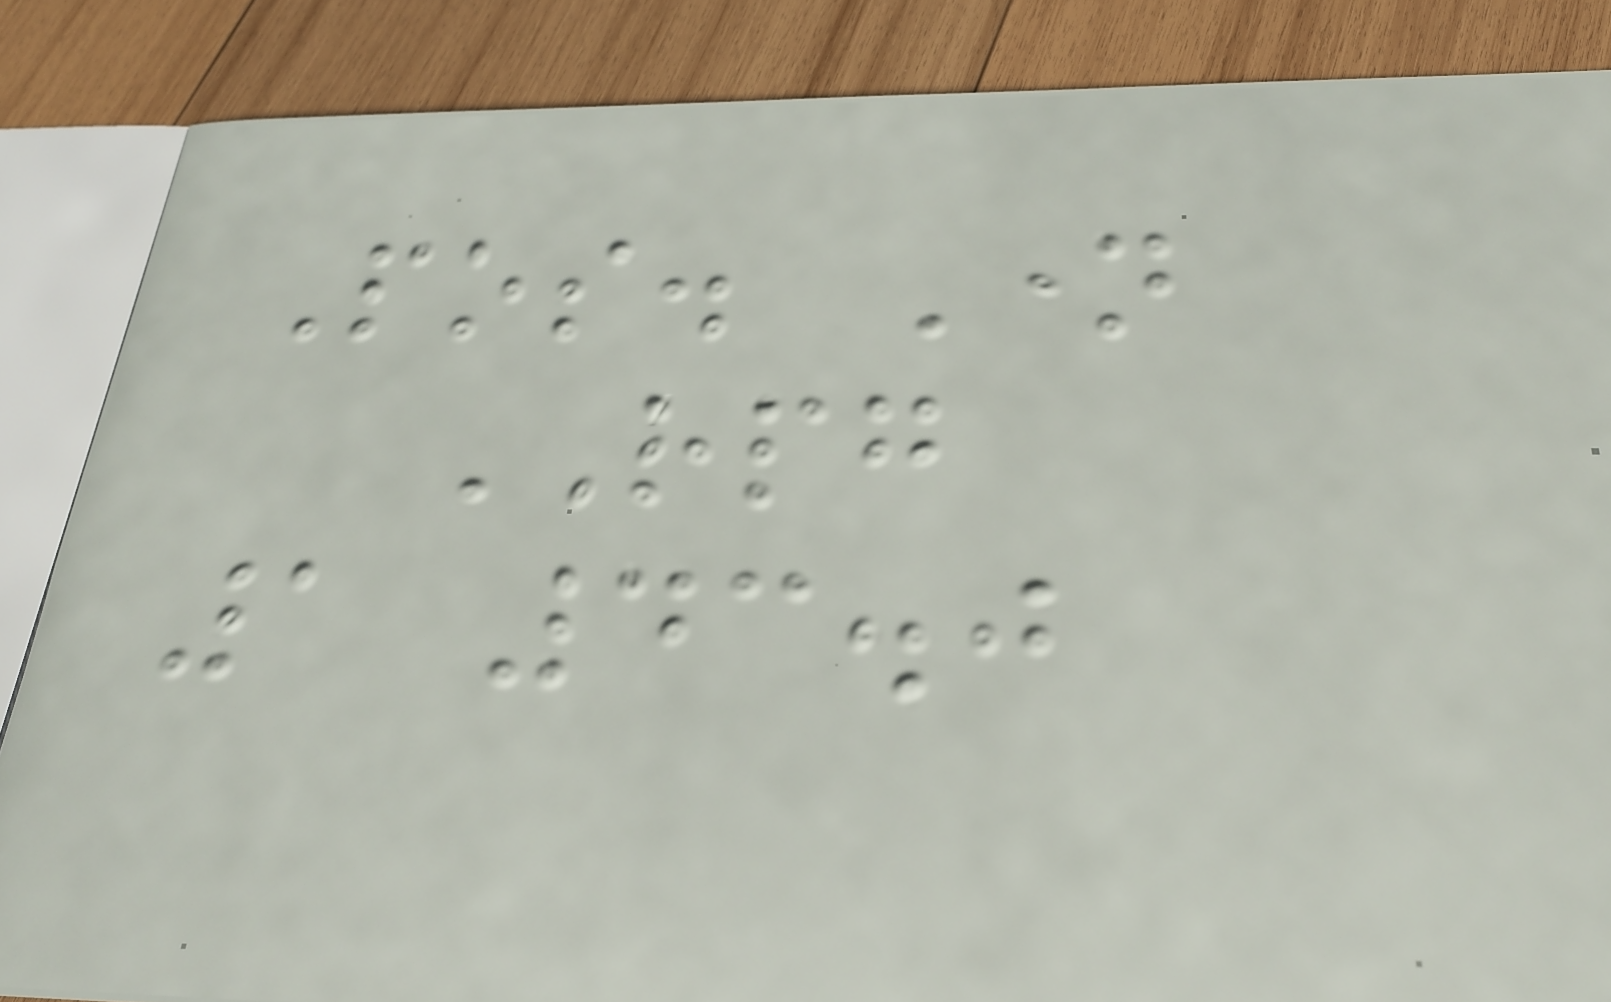Pos. Name
RPG
1 43.0
